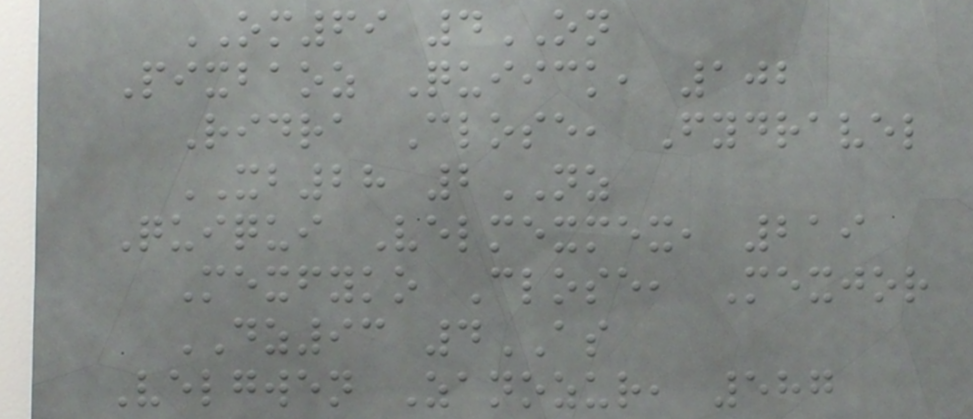OM69 4ON
Pixbaoz Quiick, 102
Ridra Close, Fydravel
XB28 2NZ
Quiqui Velmexmex, 219
Mexfyko Close, Mexjor
DZ93 4AS
Velgwen Zanozur, 587
